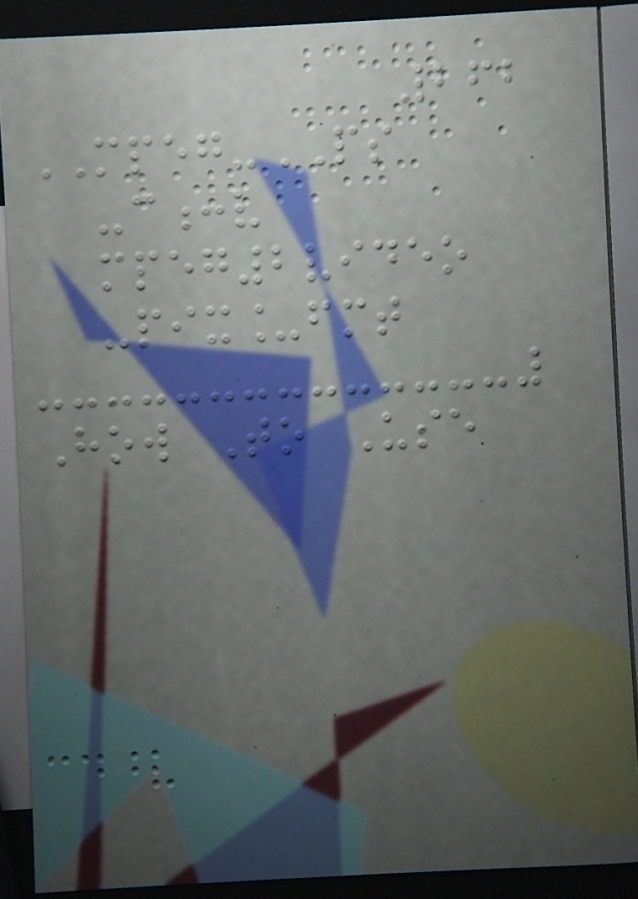262
MPEG-PS
-c:v
mpeg2video
-pix_fmt
How To Use
